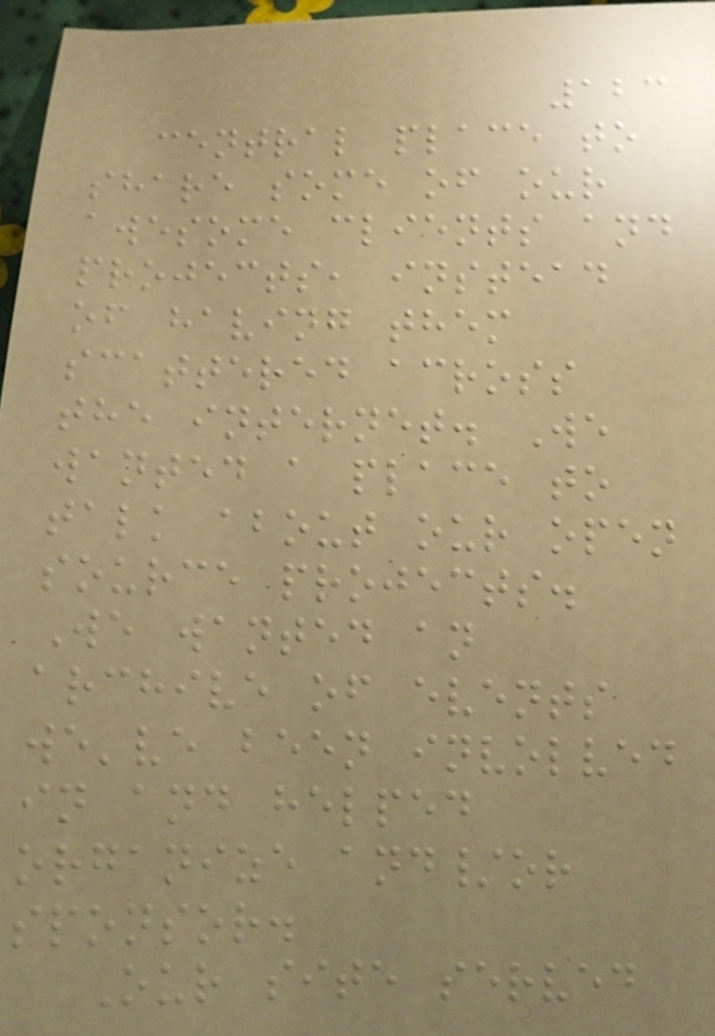123
central place to
share some of our
awesome clients and
projects, instead
of having them
scattered across
the internet. We
wanted a place to
talk about our open
source projects.
We wanted an
archive of events
we've been involved
in and helped
organize and/or
sponsor.
Our site served
